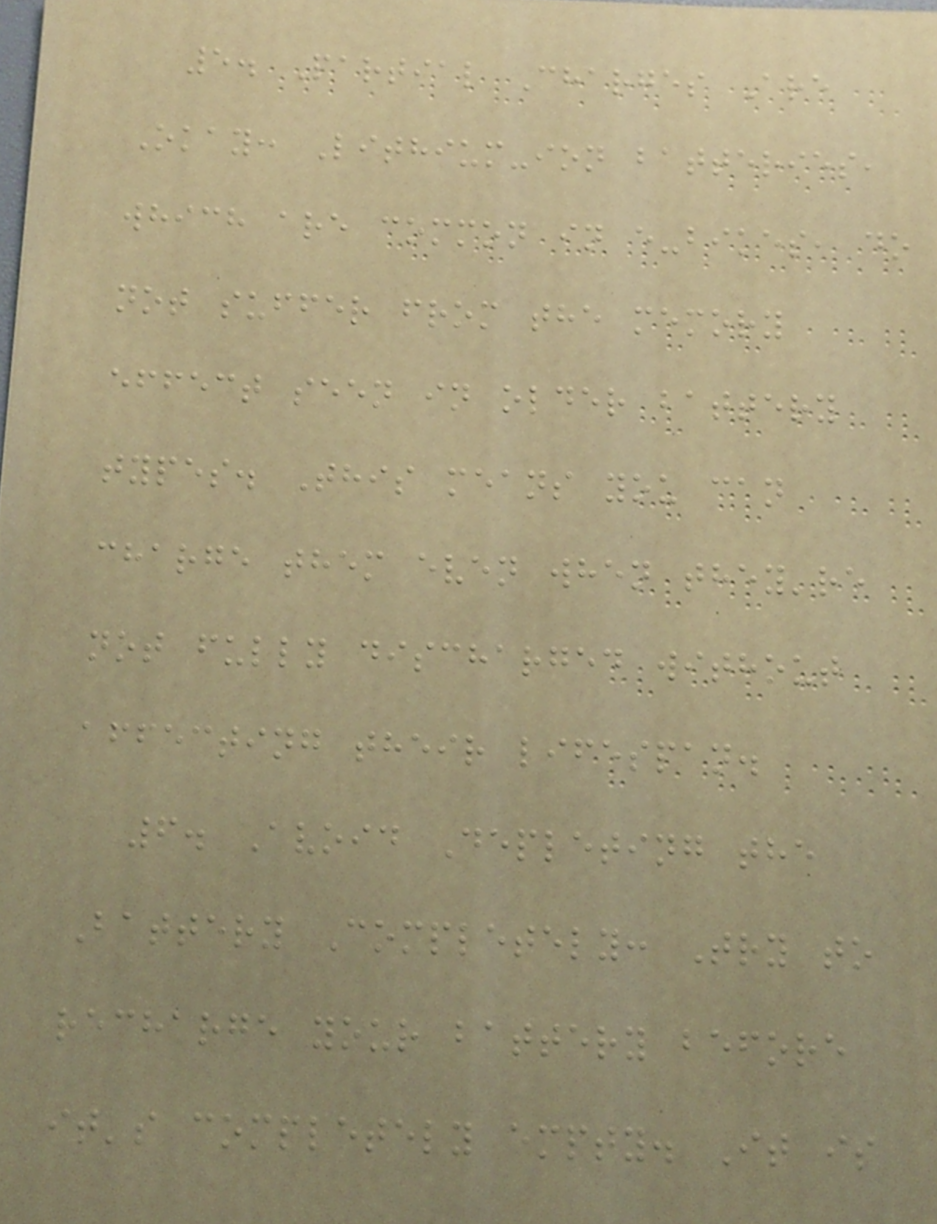5. Partial Charges Are
Okay: Lithium-ion batteries,
which are common in e-bikes, do
not suffer from the memory
effect seen in older battery
types. This means you can
charge them even when they're
not fully discharged without
affecting their lifespan.
6. Avoid Depleting the
Battery Completely: Try to
recharge your battery before
it's completely empty. It is
